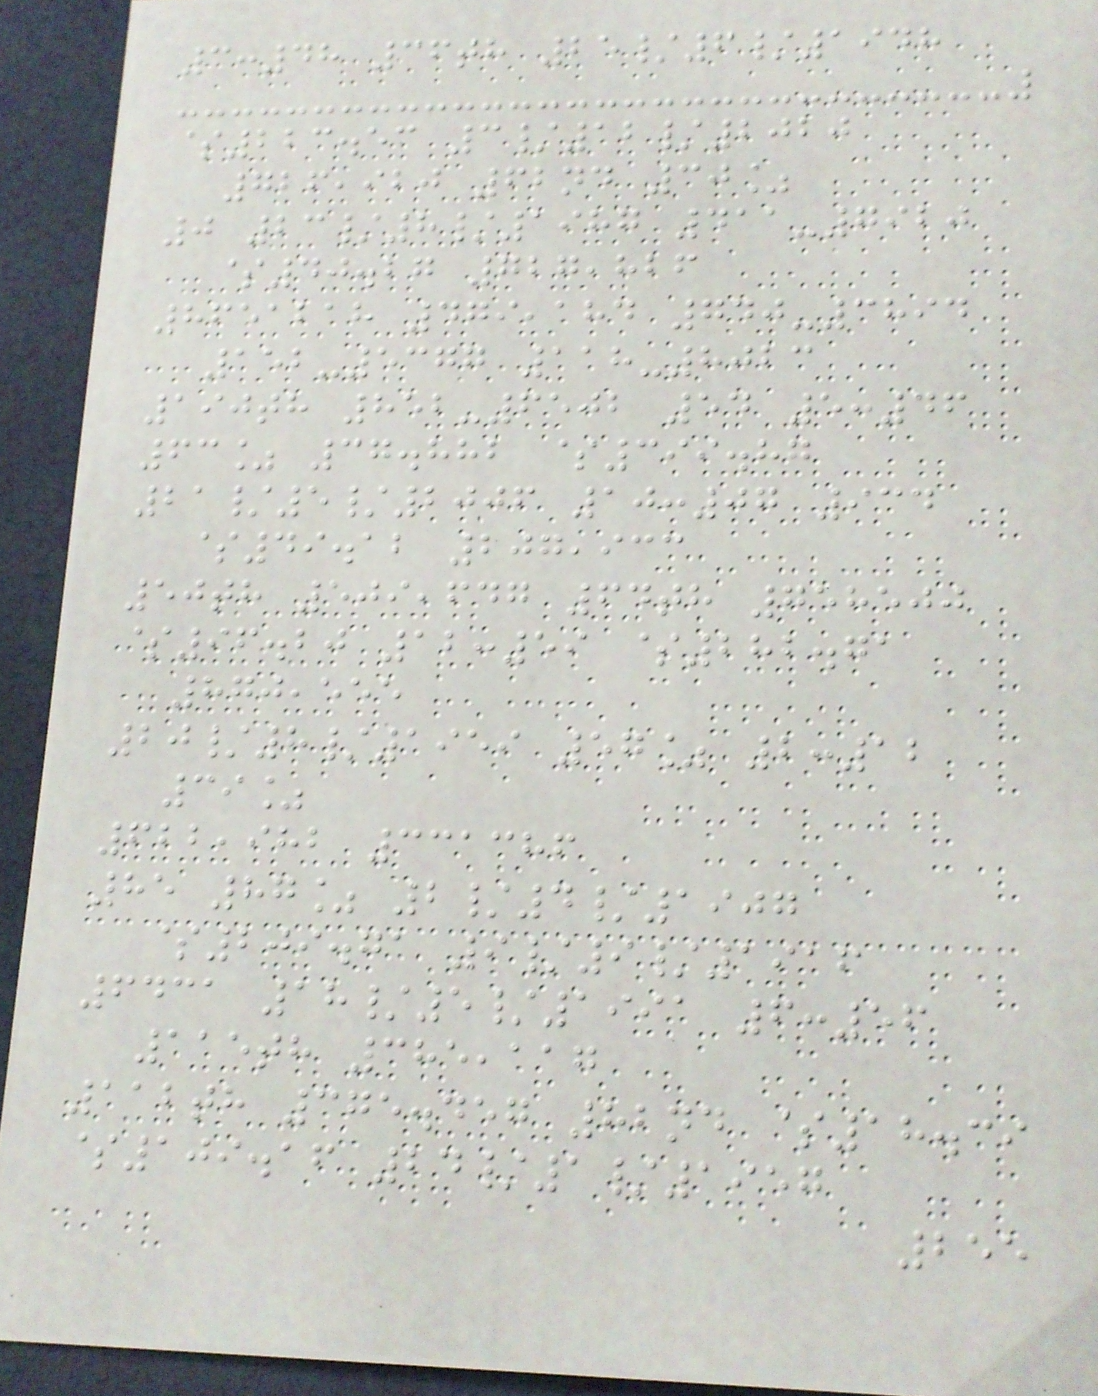3:48 36th 25/6/1948
$223.53 3/12/2020
726,920 62nd 30%
0 23/8/1987 411-7920
$40.27 727,826
8651218 479,184 740-3894
152-5377 118-8023
190th 852-6502 54 5:46
63% 37.882 $399.87
21/5/2006 10:07 934
$49.12 207,933
50th 509,647 64th 758500
$96.20 12:59 $282.71
870,555
20/8/1959 57% 2:12
39%
622,982 331386
85 87% 2/4/1907
$209.71 9/9/1916
6431 18/5/1991 6:56
115th 385,117
112th 375.457 82nd $18.39
$109.16 24/1/1957
255
